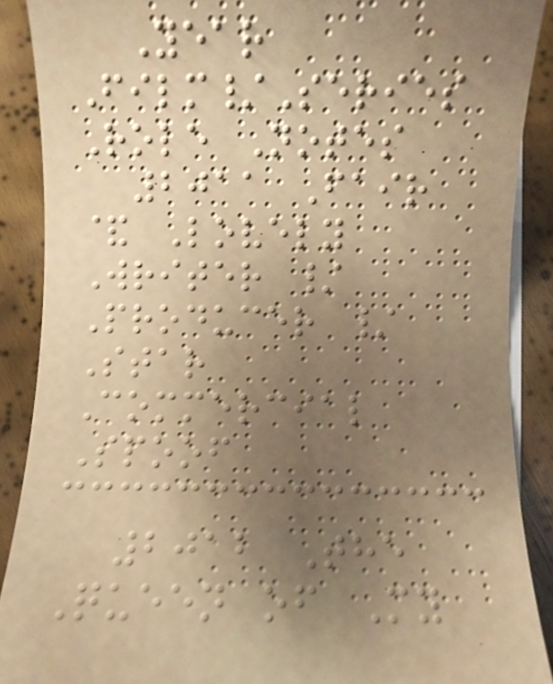Year
Film/Series
Role Notes
2011 Fair
& Lovely
Writer /
Producer /
Star
Commercial
Spoof
2012 The
Queen of My
